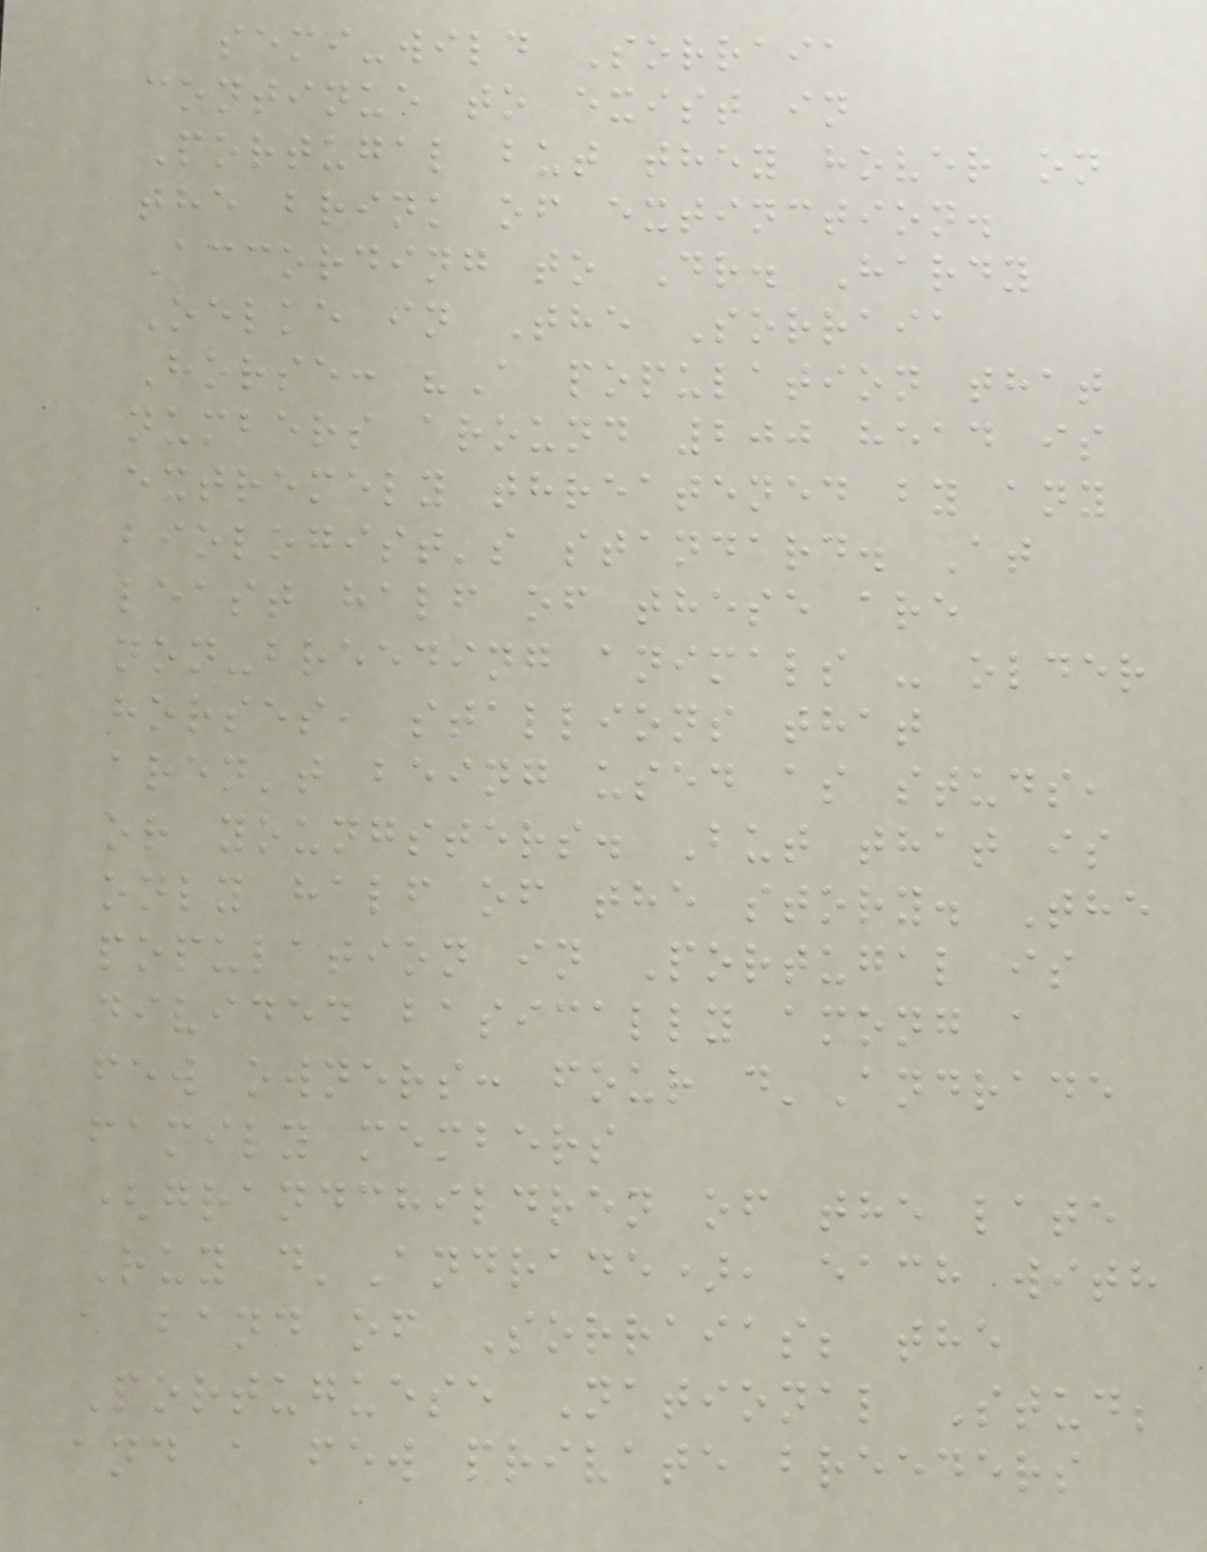semi-wild Sorraia
continue to exist in
Portugal but they hover on
the brink of extinction.
According to Dr. Hardy
Oelke in The Sorraia
Horse: "A population that
numbers around 200 head is
extremely threatened by any
biologist's standard. At
least half of these are
non-breeding animals - older
horses, stallions that
aren't being used as studs,
or youngsters. But that is
only half of the story. The
population in Portugal is
divided basically among a
few owners: four d'Andrade
family members
(grandchildren of the late
Ruy d'Andrade), each with
a band of Sorraias; the
Portuguese National Stud;
and a few private breeders
